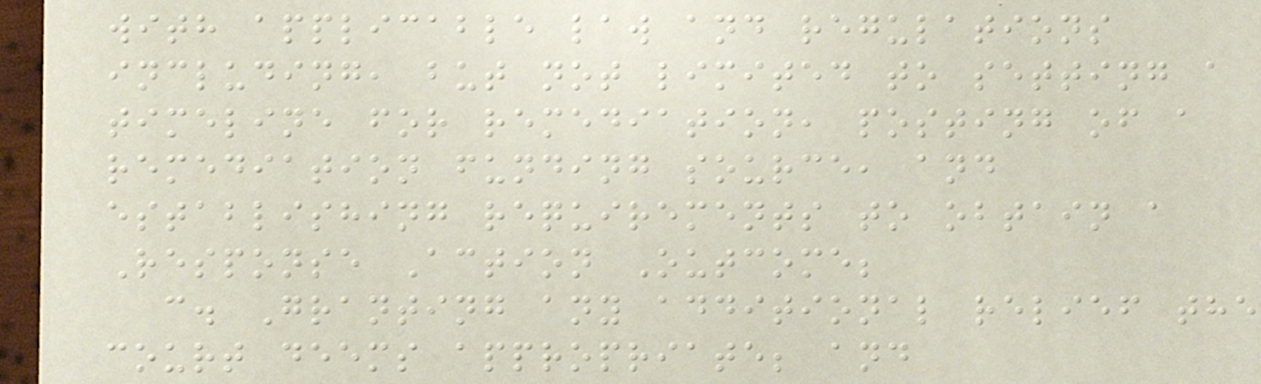with applicable law and regulations
including, but not limited to setting a
timeline for remediation, posting of a
remediation funding source, and
establishing requirements to obtain a
Response Action Outcome;
c. Granting any additional relief the
court deems appropriate; and
